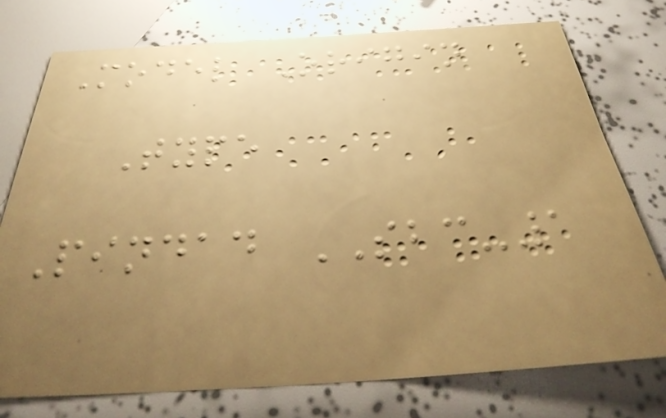Model Origin
Type
Pindad SBC-1
